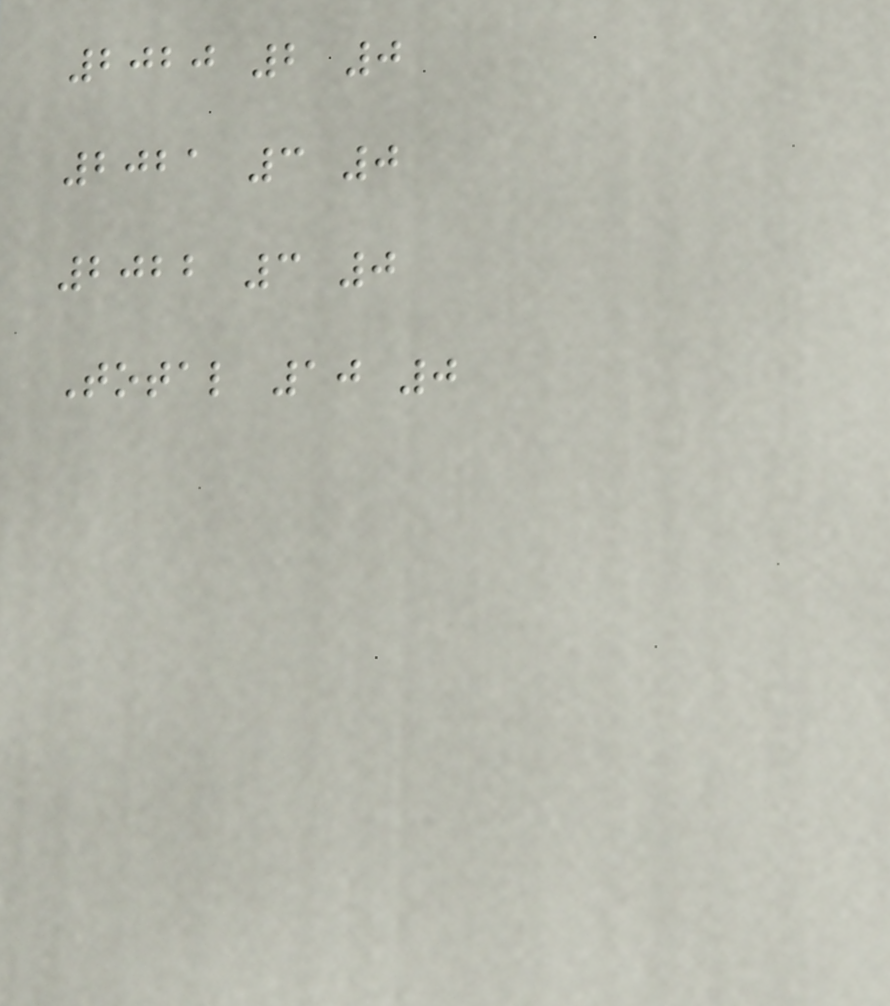2020 2 0
2021 3 0
2022 3 0
Total 10 0
